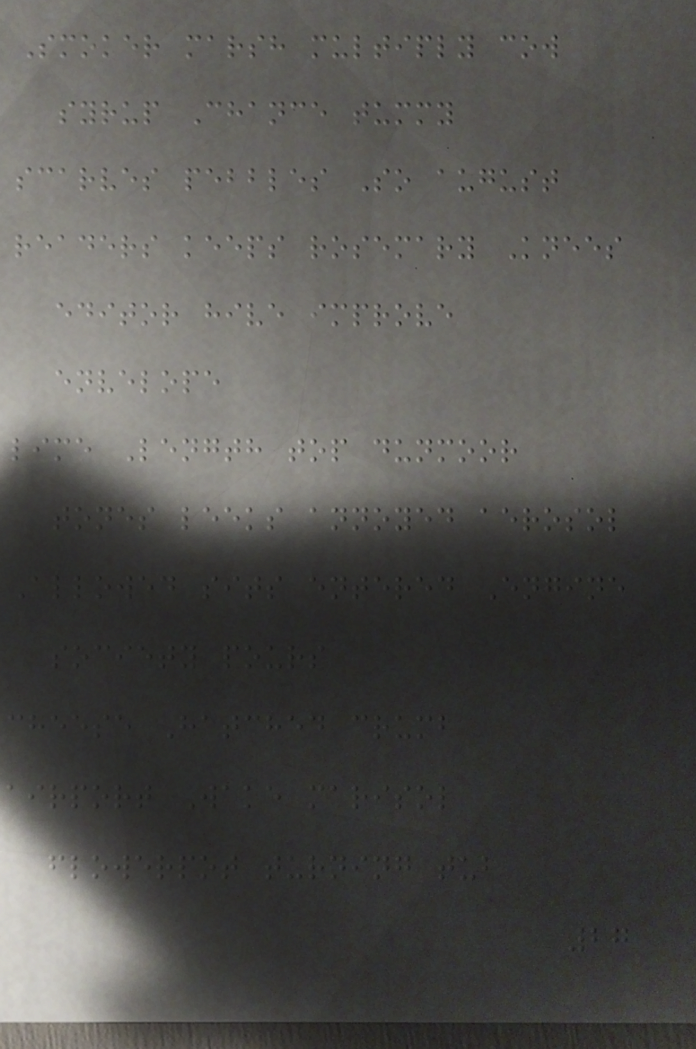Smoker marsh multiply cow
syrup Chance tummy
scarves pebbles So august
readers keeps rosemary Knees
editor hive improve
envelope
lime Length top dunmoor
tones leeks annoyed aerosol
Allowed sits entered Engine
society pours
cheese Hatched crumb
airport Wake marisol
flowerpot turning tub
27
